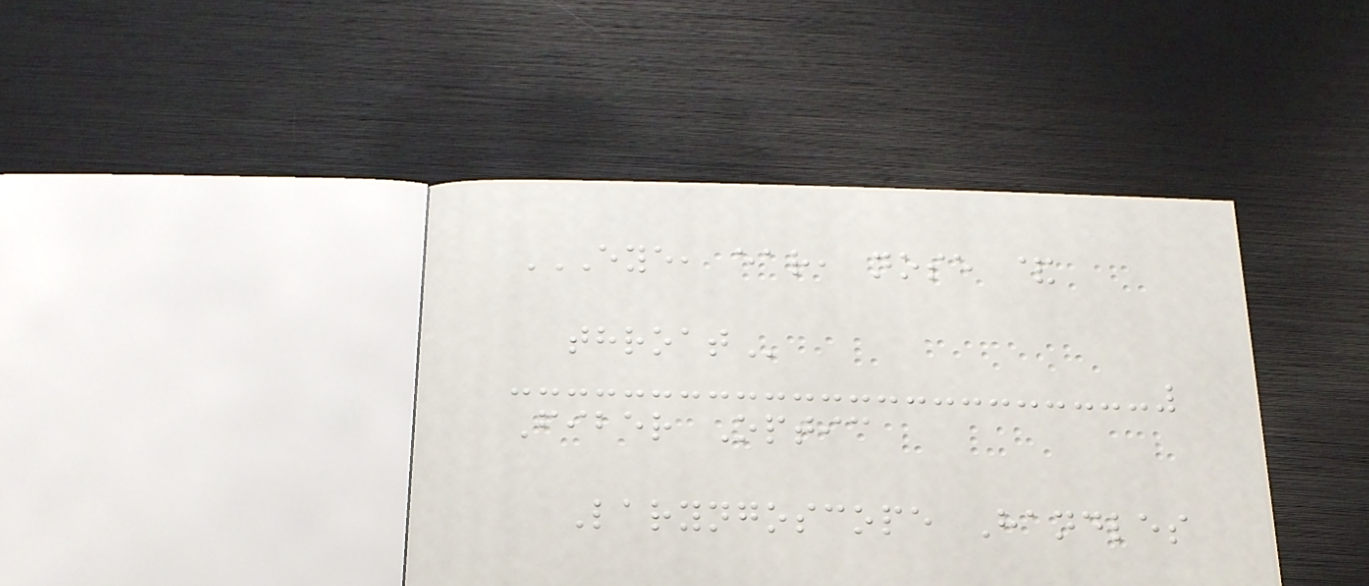EYE, EAR, NOSE &
THROAT
Fiber Optic
Laryngoscope Handles
